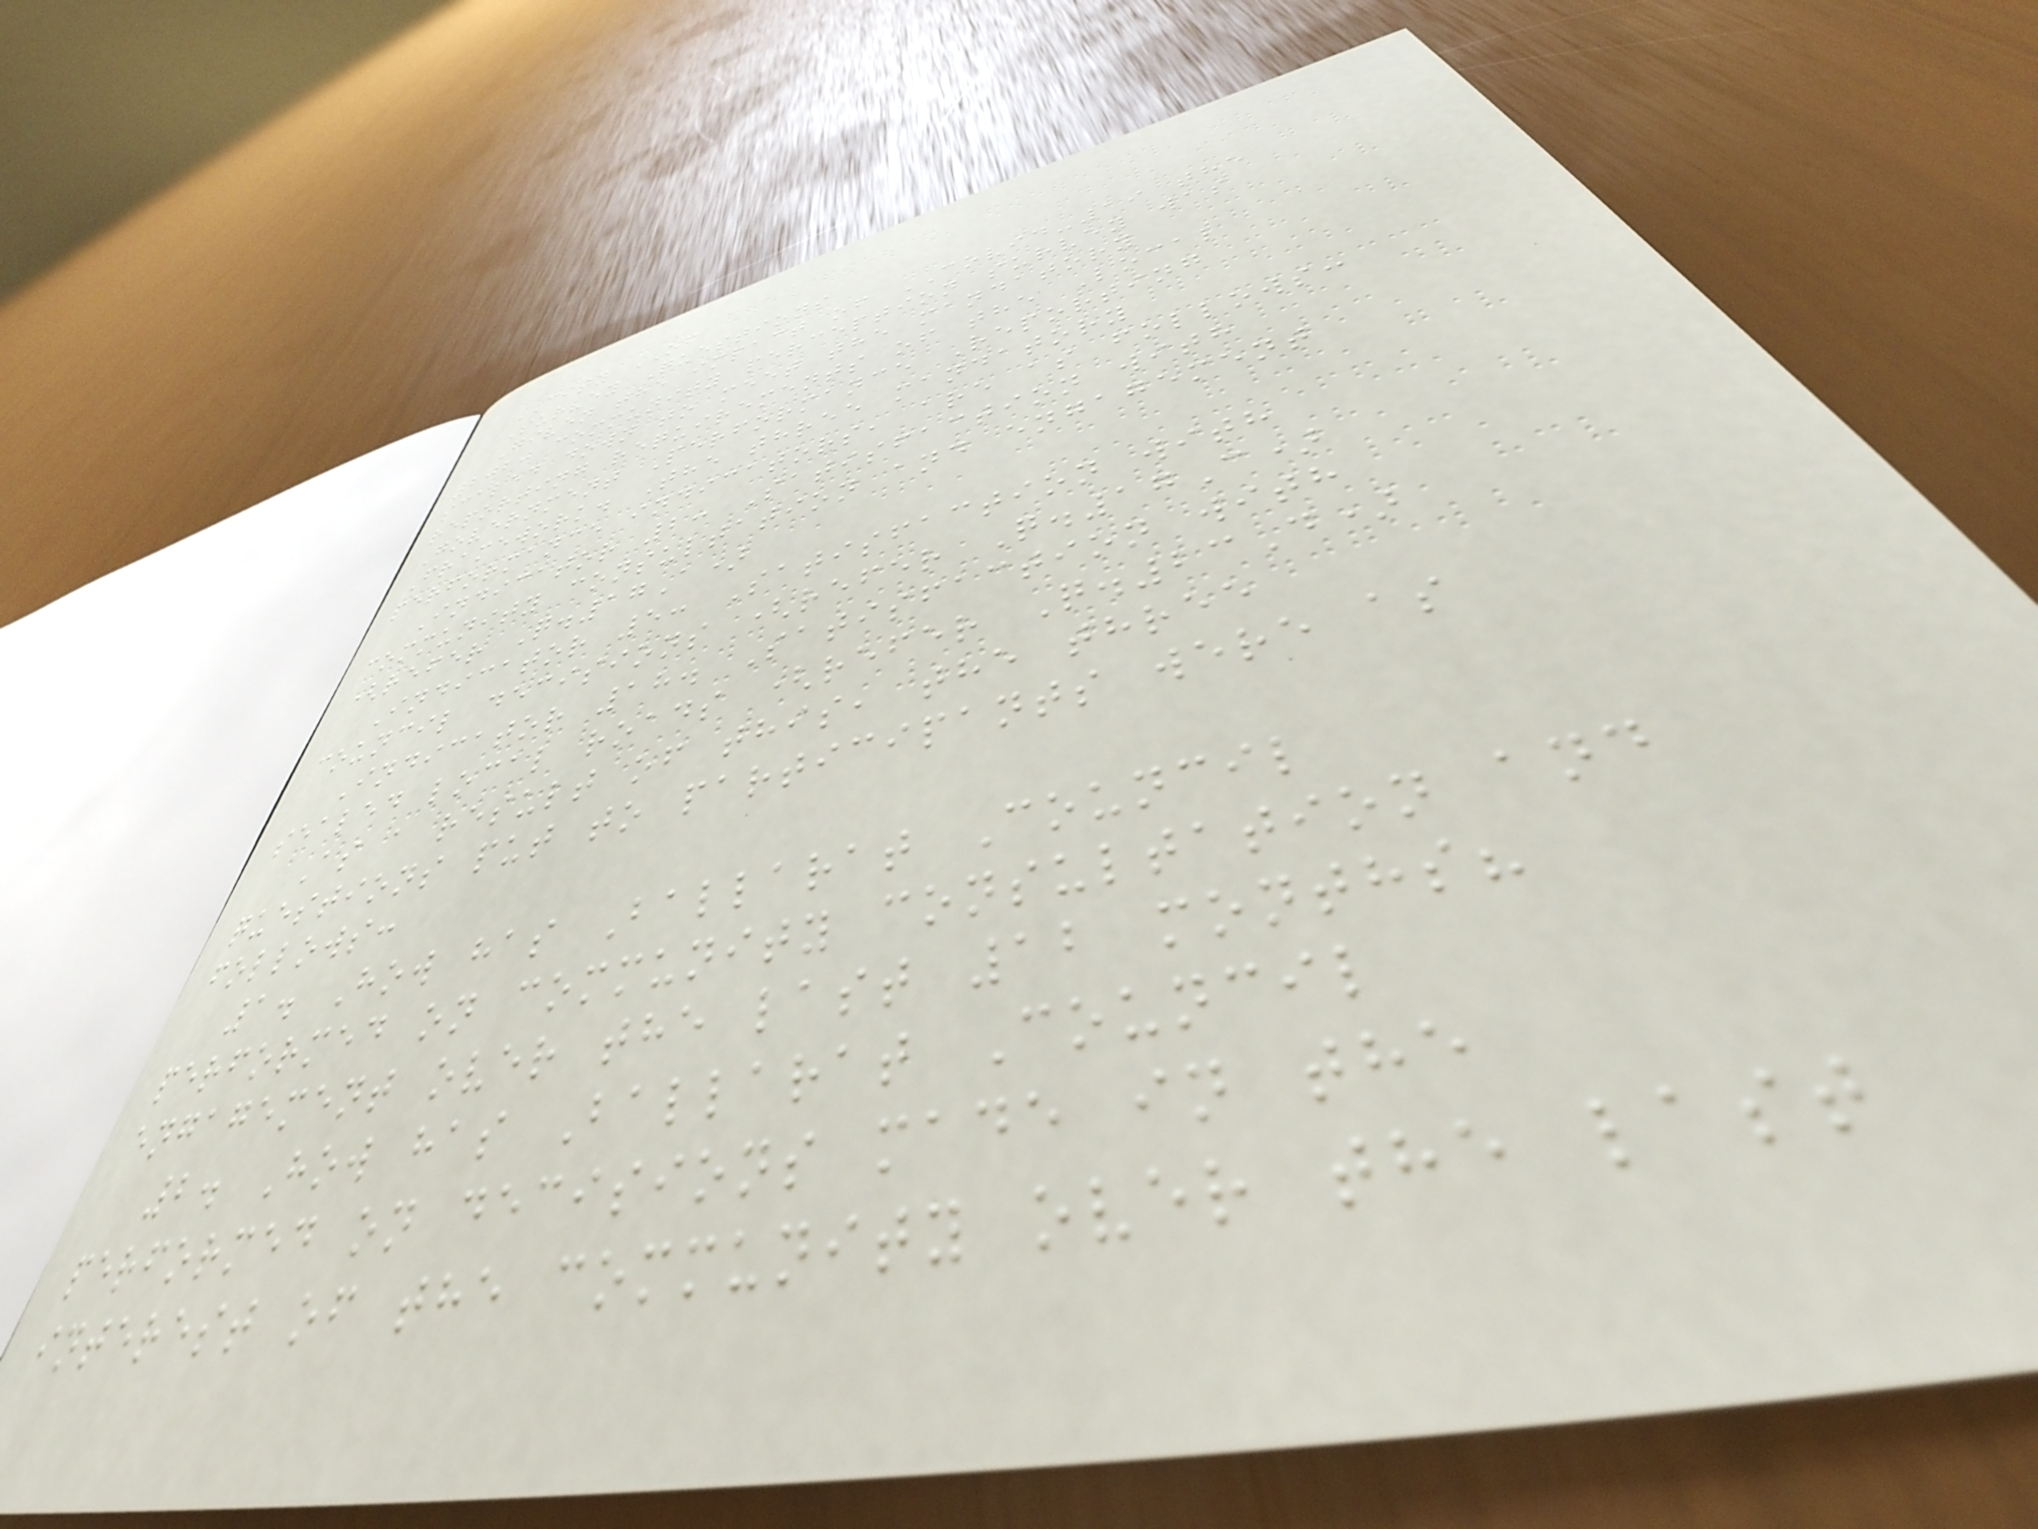CITY OF
Survey Questions
Given the impact of COVID-19 the
2020 community perception survey was
scaled down to meet the mandatory
reporting requirements of the Local
Government Performance Reporting
Framework. The three mandatory
performance indicators, are as follows:
Indicator 2: Satisfaction with
community consultation and engagement
(refer Q.17A)
Indicator 5: Satisfaction with
council decisions (refer Q.17C)
Indicator 18. Satisfaction with
sealed local roads (refer Q.23D)
As a result of this, the three
questions put to participants were as
follows:
1. How has Ballarat Council
performed on community consultation and
engagement over the last 12 months?
2. How has Ballarat Council
performed on decisions made in the
interest of the community over the last
